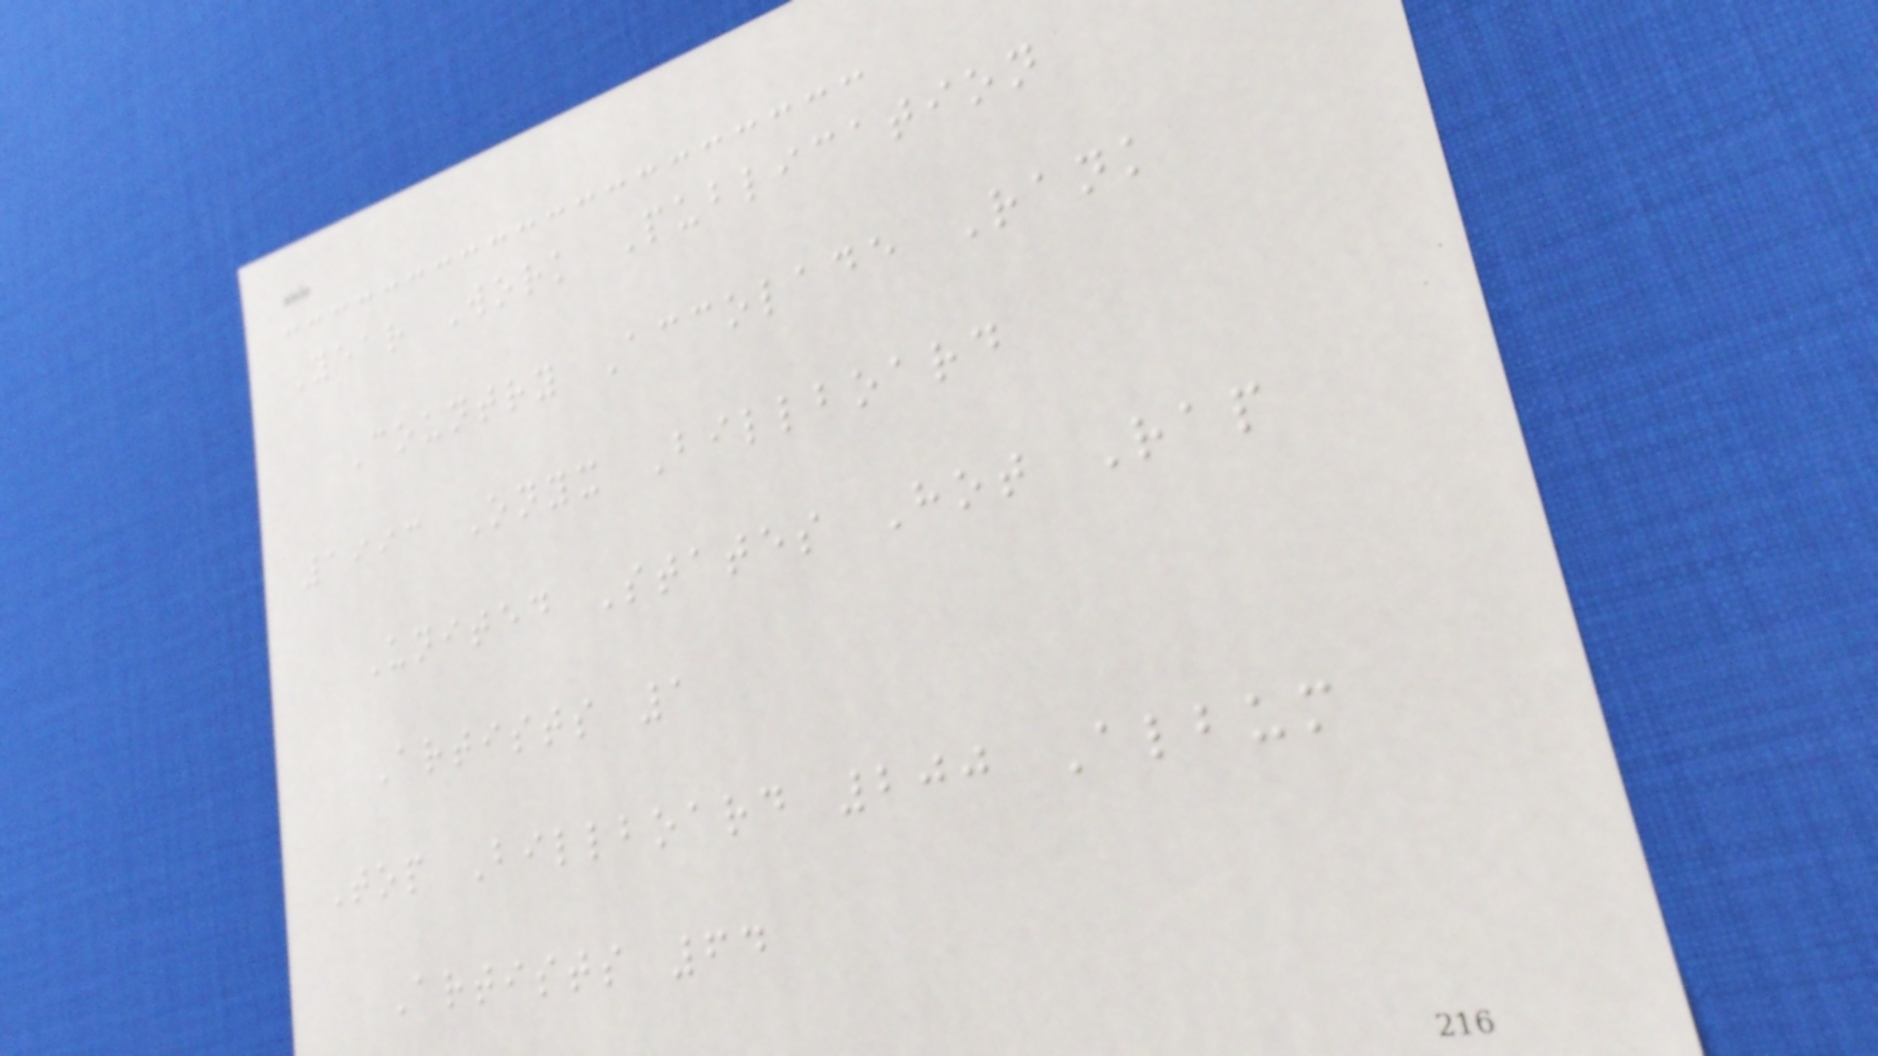Year Work Publication
Country Accolade Rank
1993 Onyx Billboard
United States Hot Rap
Artists 1
Top Billboard 200 Album
Artists 64
